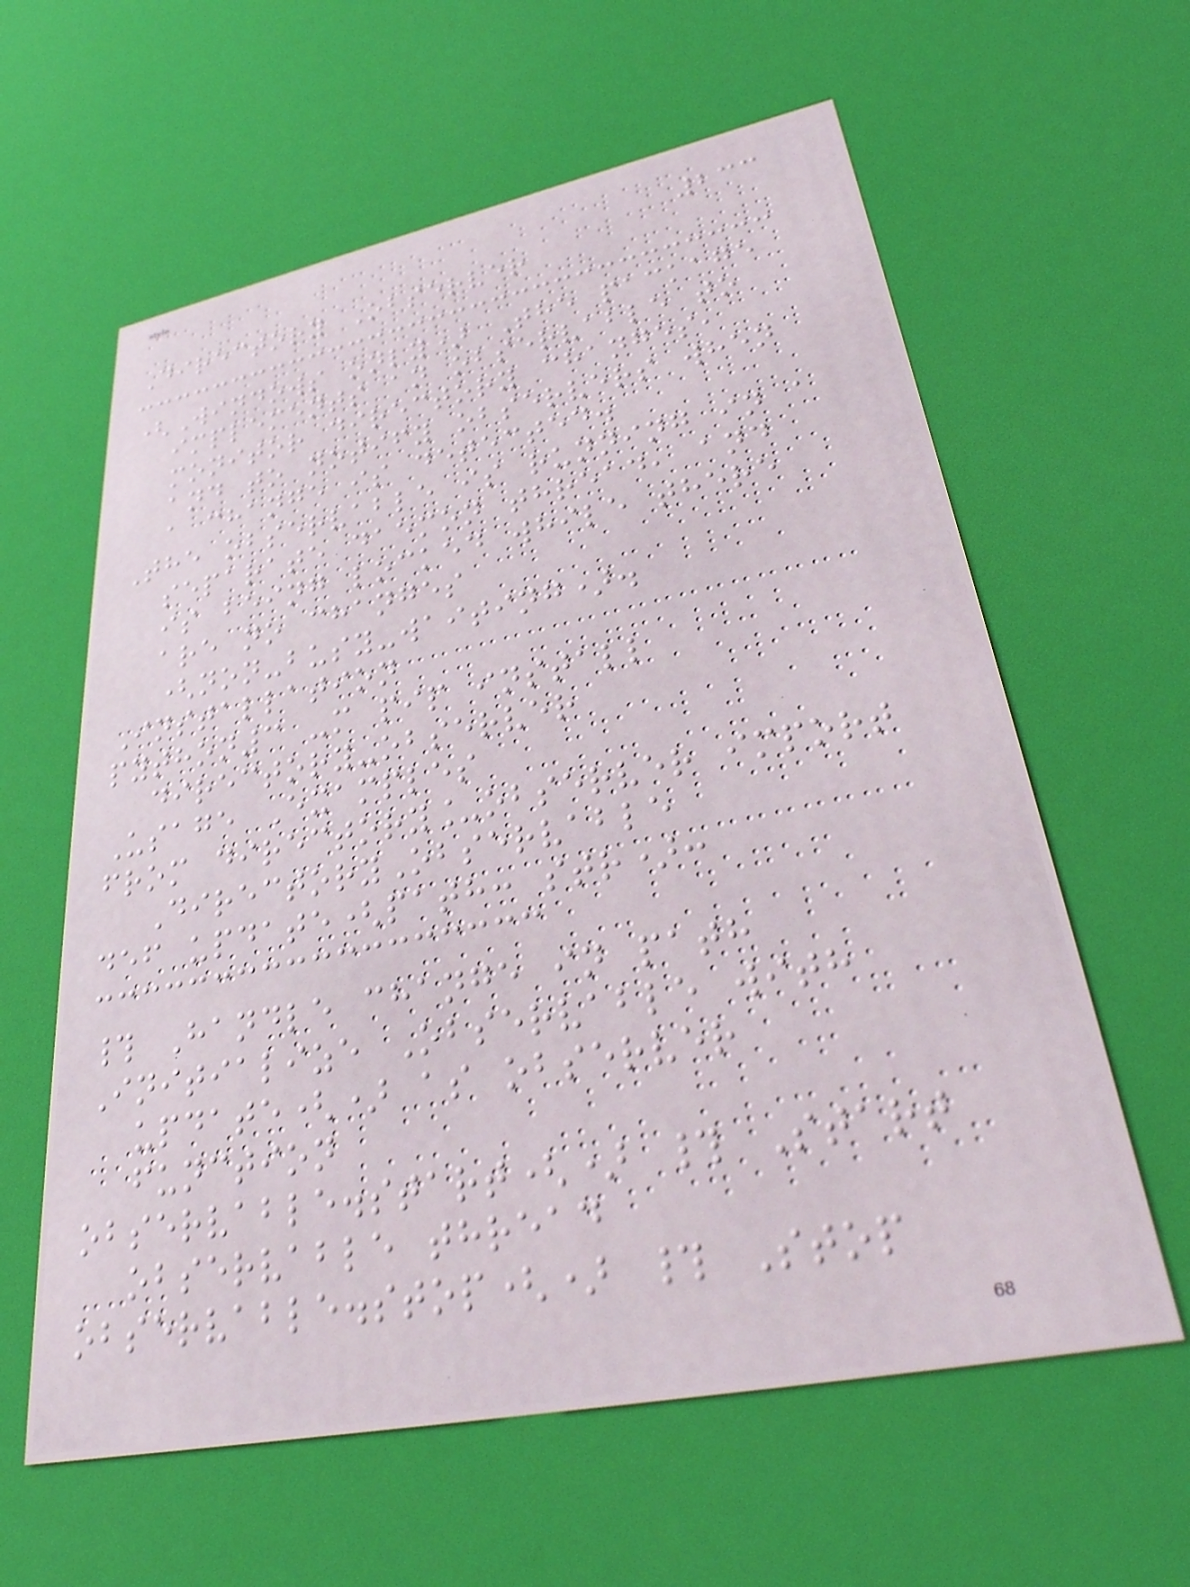233
Directory Observer
(Windows only) The package
implements an observable to
monitor directory changes,
and to notify observers when
a change is detected.
The observable is running in a
separate daemon thread, and
is being locked while there
are no changes
(non-busy-waiting).
Installation
python3 -m pip install
directory-observer
Usage Examples
from directory_observer import
DirectoryObservable
def update(path: str):
# Handle change in path
Initialize Observable with
update() as observer
function
observable.start() # Start
observable thread
observable.stop() # Stop
